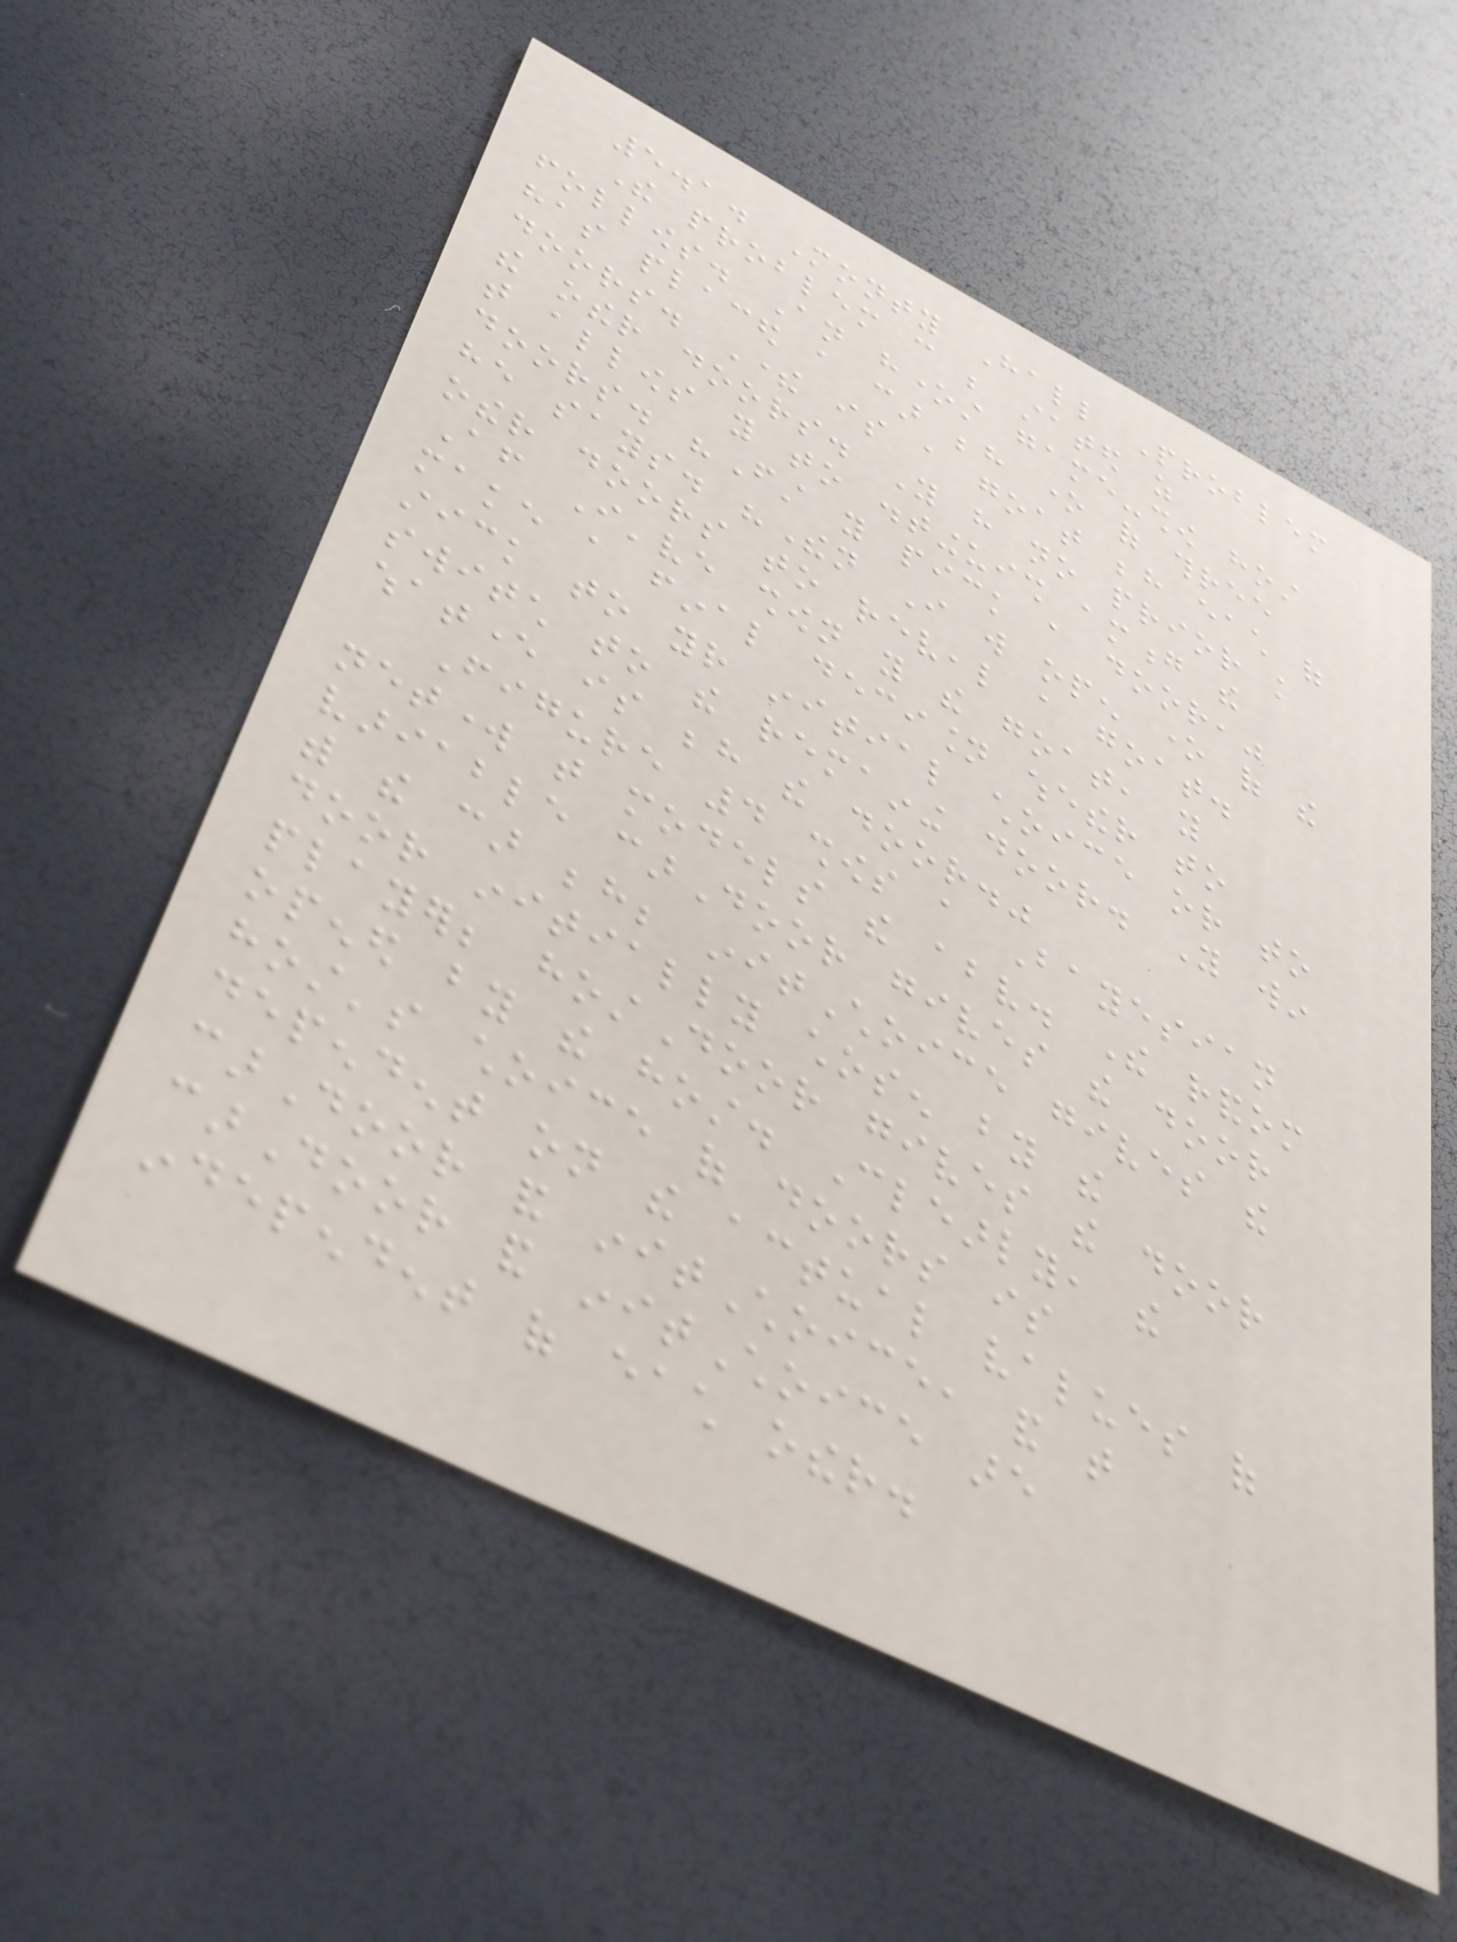5.1. Monty Hall Problem
The problem can be stated as
follows. An honest game-show host
has placed a car behind one of three
doors. There is a goat behind each of
the other doors. You have no prior knowledge
that allows you to distinguish among the
doors. "First you pick a door,"
he says. "Then I will open one of the
other doors to reveal a goat.
After I've shown you the goat, you
make a final decision whether to
stick to your initial choice or to
switch to the remaining door. You win
whatever is behind the door."
Figure 4 shows a Bayesian
network that models the above. The random
variable carDoor gives the door
with the car behind; initChoice gives the
door initially chosen by the
player; hostDoor gives the door
opened by the host. Clearly, the
host's choice of doors is
dependent on the actual values of
carDoor and initChoice, and that
carDoor and initChoice are
independent of each other.
